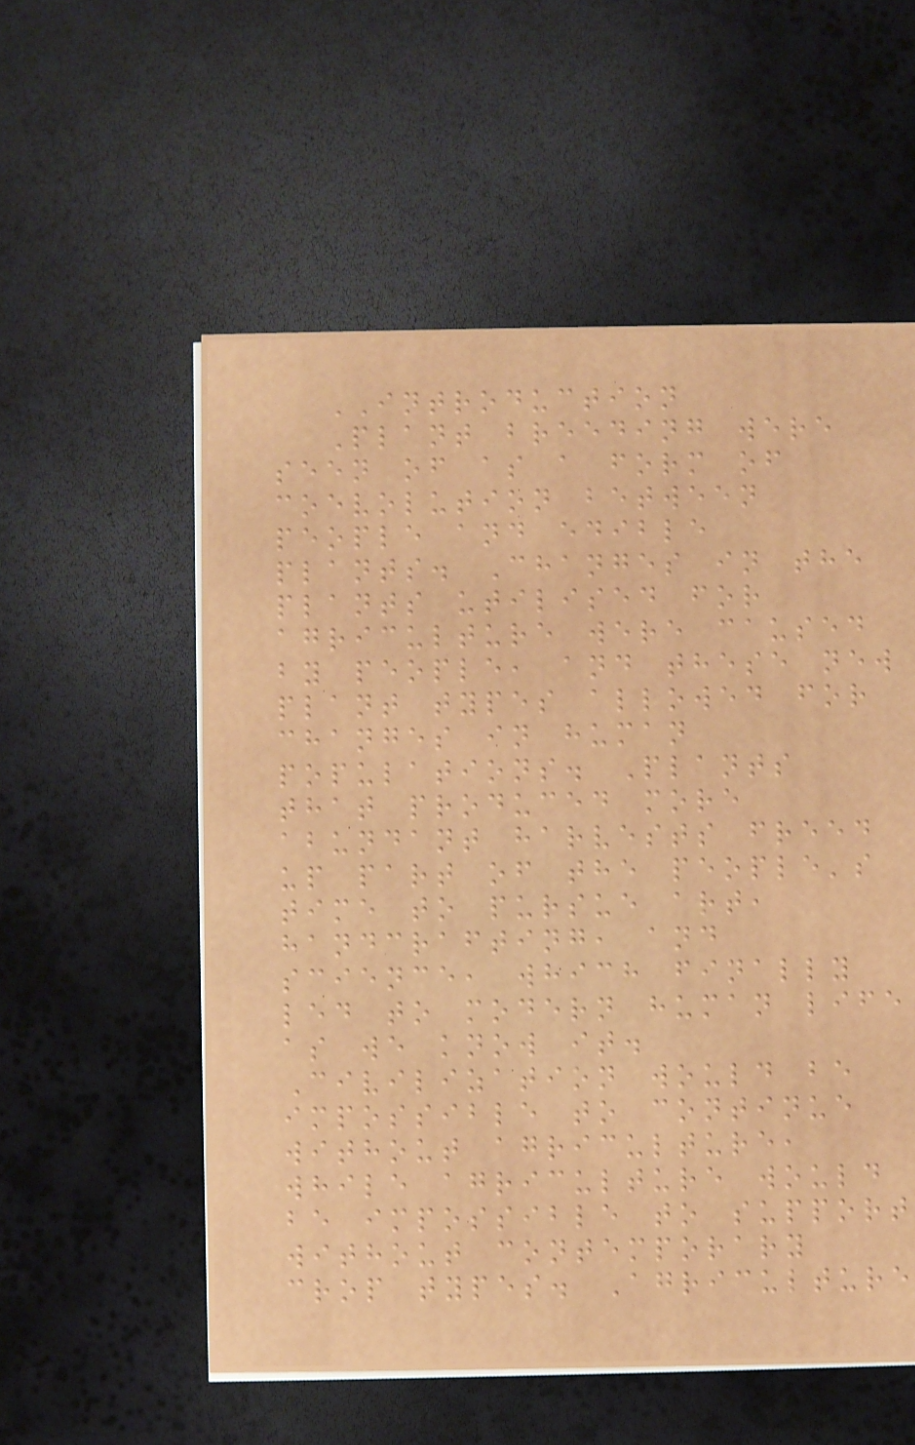INTRODUCTION
Plant breeding were
seen of as a form of
coevolution between
people and edible
plants. Changes in the
plants utilised for
agriculture were caused
by people, and these new
plant types allowed for
changes in human
populations. Plants
that produced more
abundant harvests freed
up part of the people's
time to pursue art,
handcrafting, and
science, which finally
led to modern human life
as we know it.
Civilization would be
impossible to continue
without agriculture,
while agriculture would
be impossible to support
without contemporary
crop types. Agriculture
